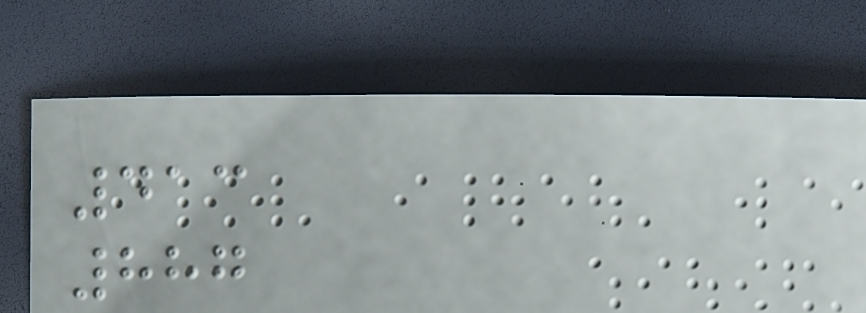413
887
